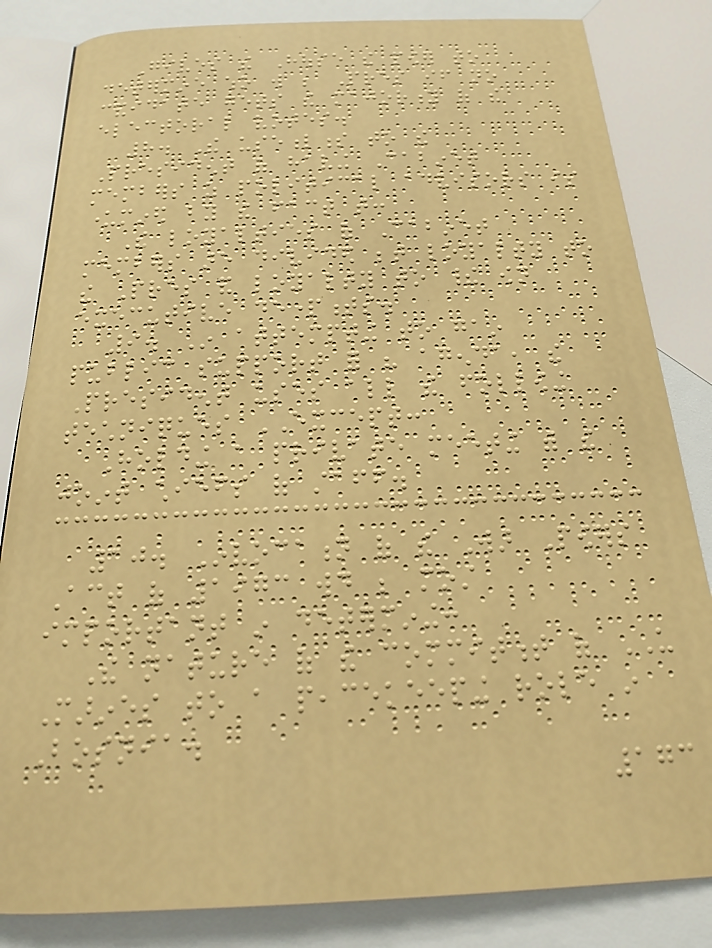Gives the House the power to
determine who will be Pres if no
candidate gets the majority of the
electoral votes.
8. The usefulness to the
President of having Cabinet
members as political advisors is
undermined by the fact that:
The loyalties of Cabinet
members are divided between loyalty to
the Pres and loyalty to their own
executive departments.
9. In attempting to gain
public support for his agenda, the
President uses all the following
techniques EXCEPT:
Holding a private meeting with the
joint chiefs of staff.
10. Invocation of the War Powers
Act of 1973 would be most
important in determining:
The nature of the commitment of US
Marines to a peacekeeping role in
Bosnia.
173
